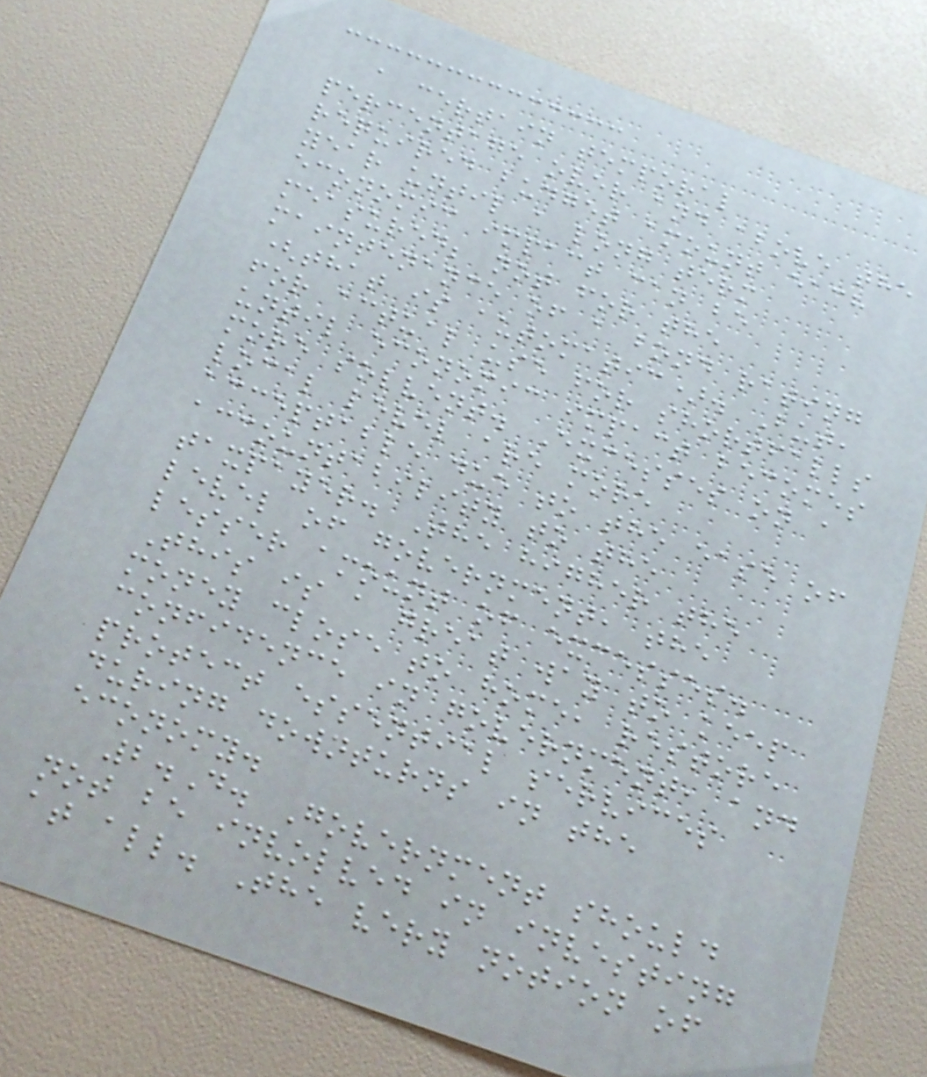a certain temporal
percentage over and above the
required budget amount each
year until a long term
economic impact can be
measured; not for the
maintenance of a bond rating
(that is automatic). But,
for actual use for shortfalls
until economic impact becomes
more solvent. Excesses on a
local level are more
acceptable due to the ease of
accountability to the
taxpayer. The higher the
level of government, the
lesser amount of excesses.
This is a great way to keep
money close to home, restore
confidence in government, and
protect essential services
during downturns in the
economy.
2.D. Government should
not be involved in investing
at all. The very notion of
